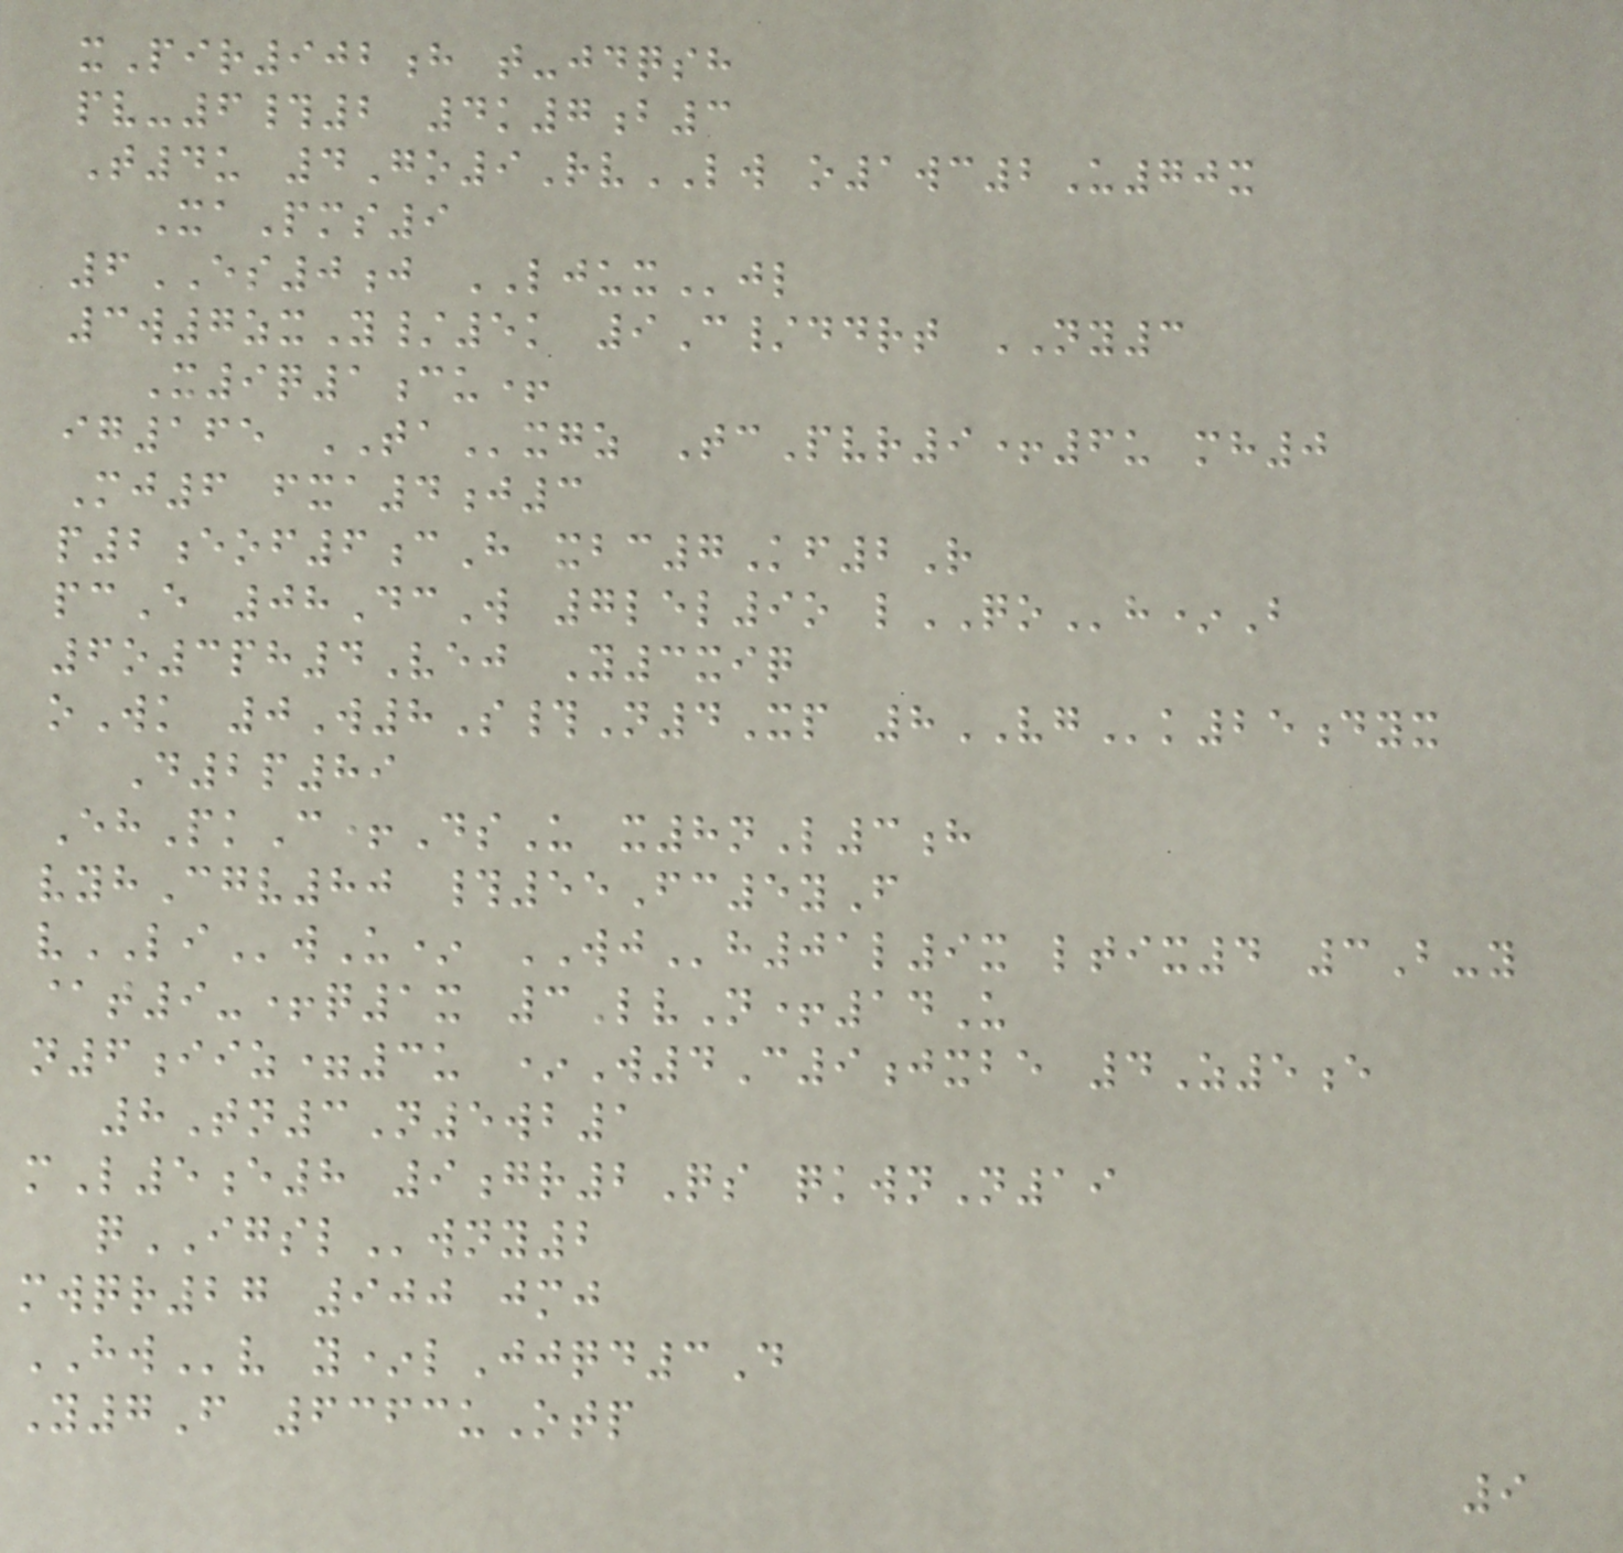xPir902h t-jdqsh
pv-6#2 4k7b3
T4u 4Go9RvLW o1wc2U70x
XaPms9
6ES0j LJUXjl
3w7zxY/5k 9C/ddrt NY3
X9q1cu+
ig165 TAxgz TcPvr9+6u mh0
Mj6 fxa4j3
p2eof6cH xbc7Kf2R
pcE 08DcW 7lel9o lQOh*B
6o3ph4Vej Y3xiq
oWk 0W8S#N4Xp 8VGk25dyx
D2p89
EhPkC+DsU x8nL3h
vyhCgv80 #55Fc5yF
vLIwU* WJh01l9x ltix4 3B-y
@t9-+q1x 3LvN+14U
n6iiz=3u *W4C9jxbe 4Z5e
8Tn3N5wb1
mL5e8 9gr2Qs qkwnN19
qIGSLwny2
mwqr27 900 jmj
HWv y*lJjqd3D
Y7F 6363uOtp
9
